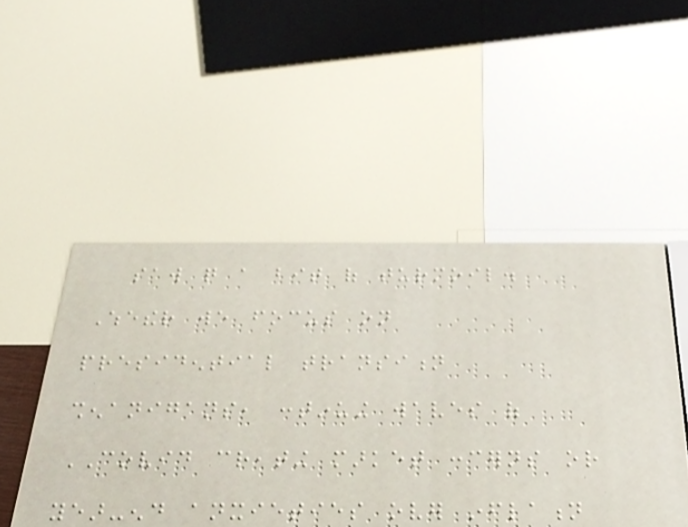saw quite a bit of turmoil.
Whether we focus on
presidential transition
shenanigans, continuing waves of
COVID creating market concerns or
year-end anxieties over inflation
